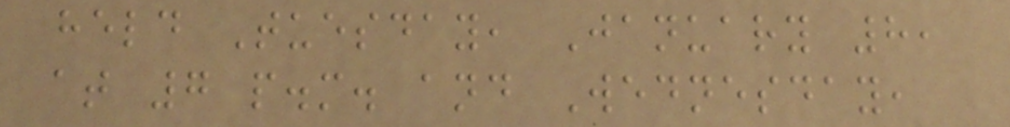held Tuesday, January 8,
at 7 p.m. and Wednesday,
